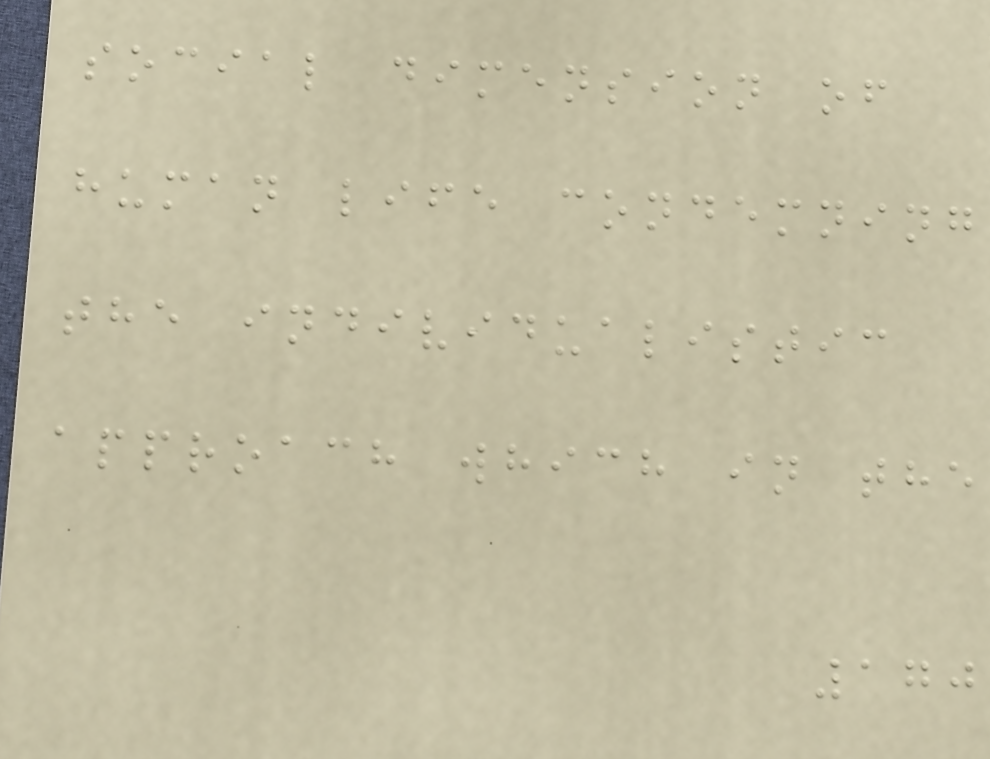social dimension of
human life condemning
the individualistic
approach which in the
170
